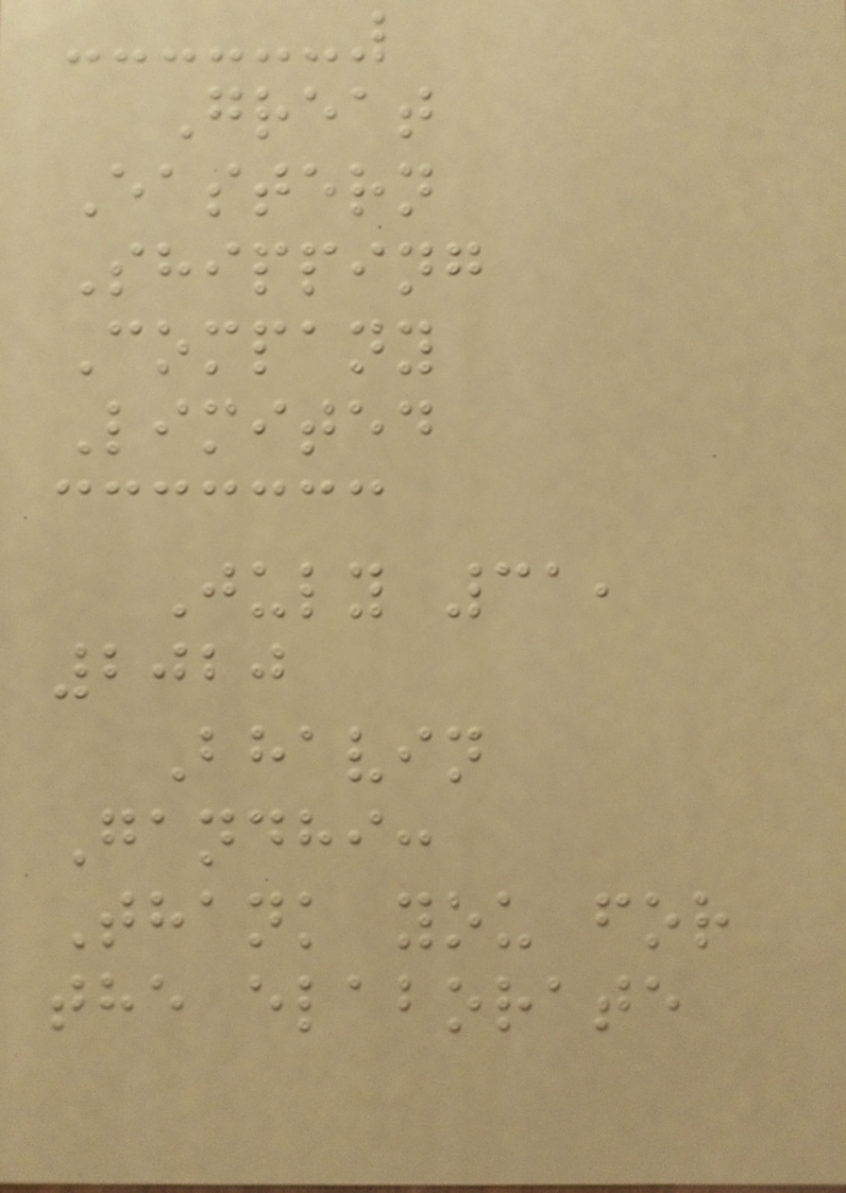Great
Eastern
Shipping
Company
Limited
July 31,
2020
Bhavin
Gandhi:
Thank you for
the elaborate
